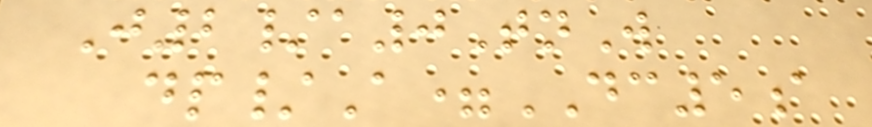J2/a0TnW
dp/A=DC5a
